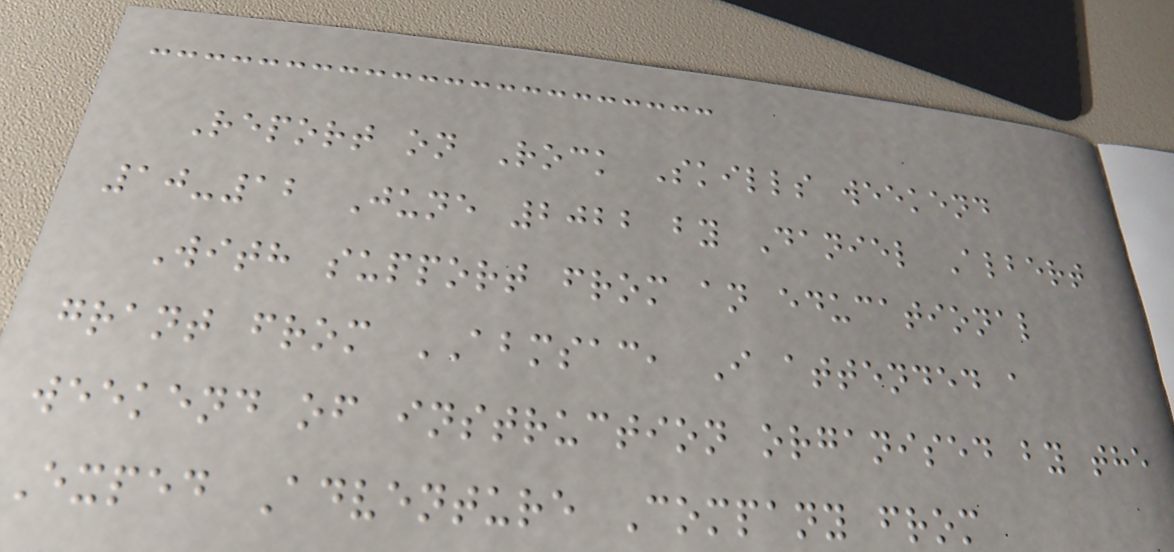Report on Rock Skills weekend
10-12 June 2022 by Daniel Albert
With support from an educational
grant from ABMSAC, I attended a
weekend of instruction organised by the
Exped Adventure Company from
